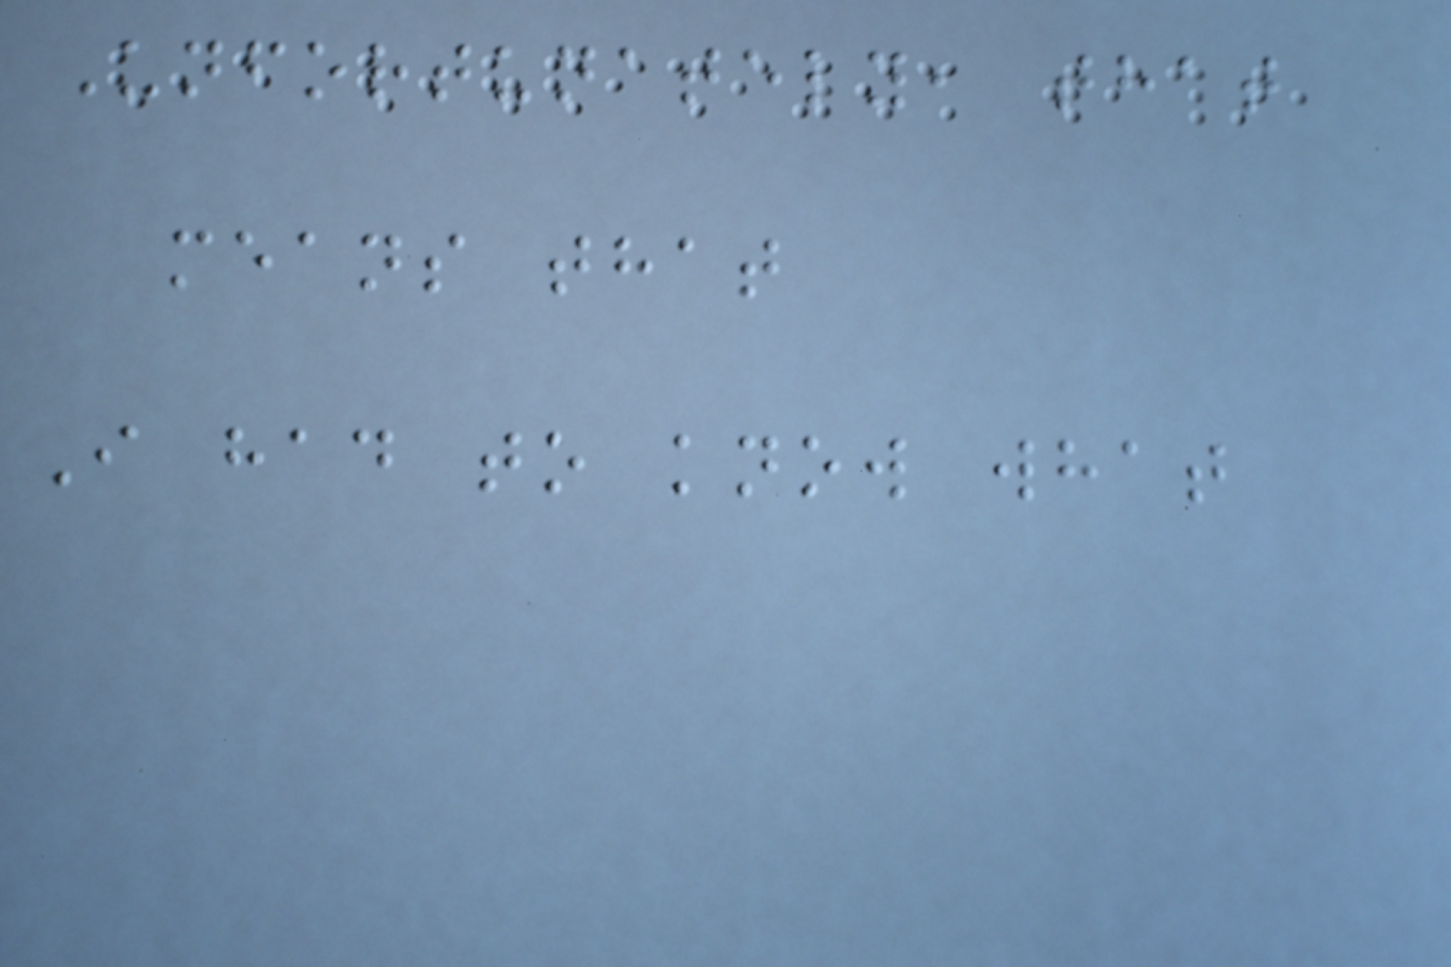Unfortunately, that
means that
I had to know what
